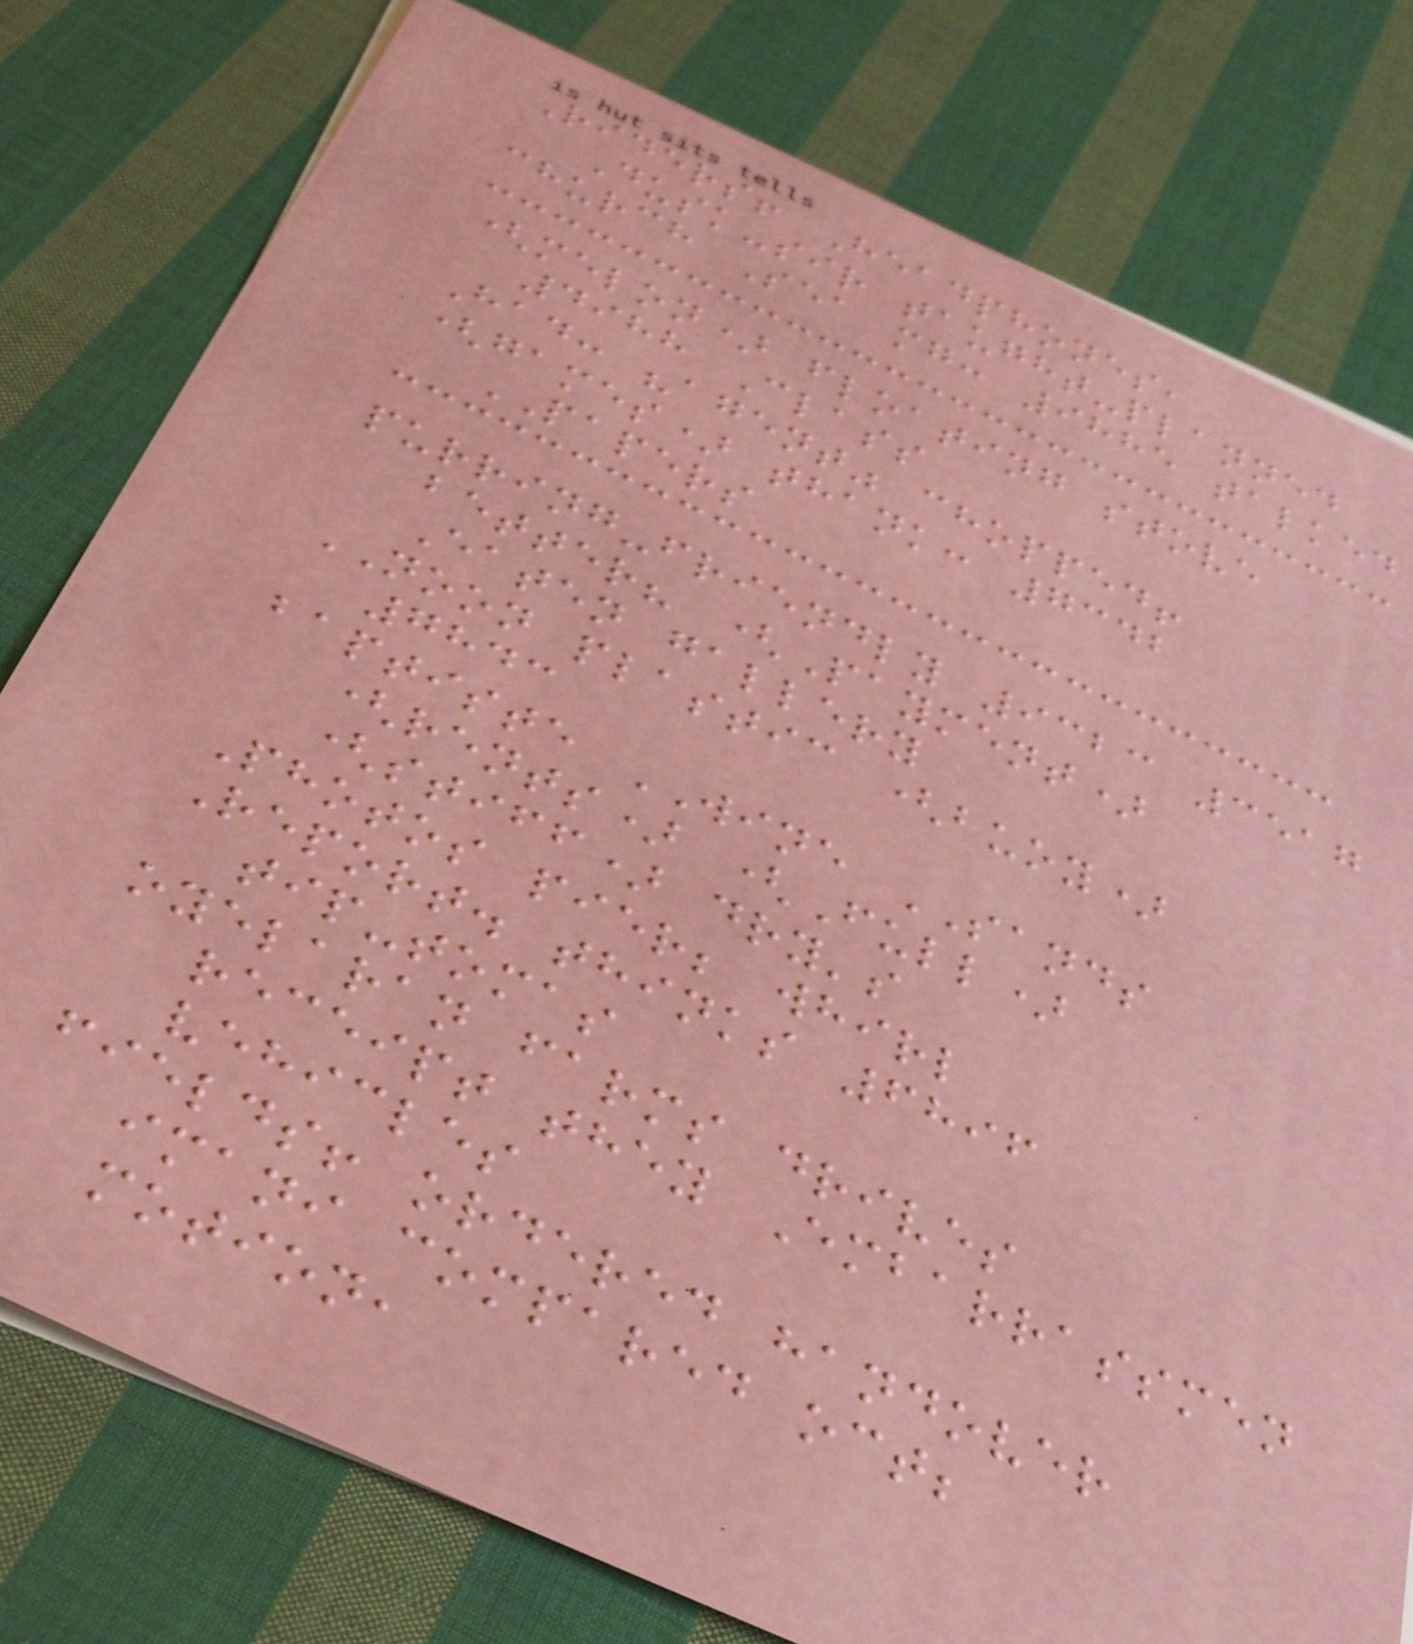Riders! Headphones,
Dusk-sir taught-planned
church Sea mg: 9885 talked
(melon) floating stove
4988 Class
Had: "agent" chopped!
(games) thank: 7342
PAPERS
purring-friendly 9323 3517
better? (Payment)
Eaten gallery
NOON plastic (buoy)
7843
baptiste WINE SANDS
(rents) (Full)
(stiff) dry's
Photos pier; whirl
Report. thinks 6896
tip-tomas
oyelaran farms drives
receipt they Embarrassmen
vehicles
fields! ordered handover
imani compared oct;
motion,
